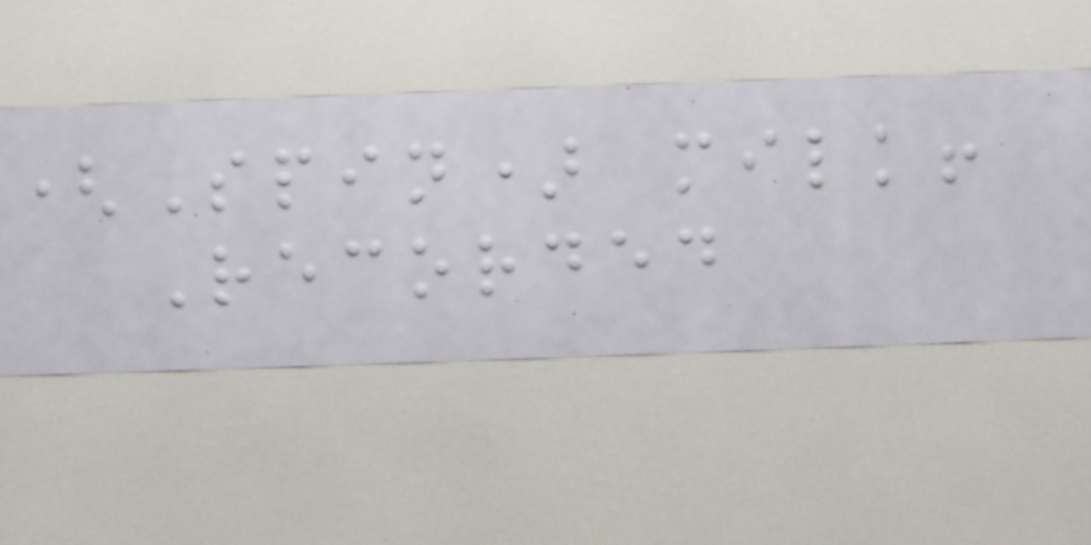(Spin) milk!
Recorded
